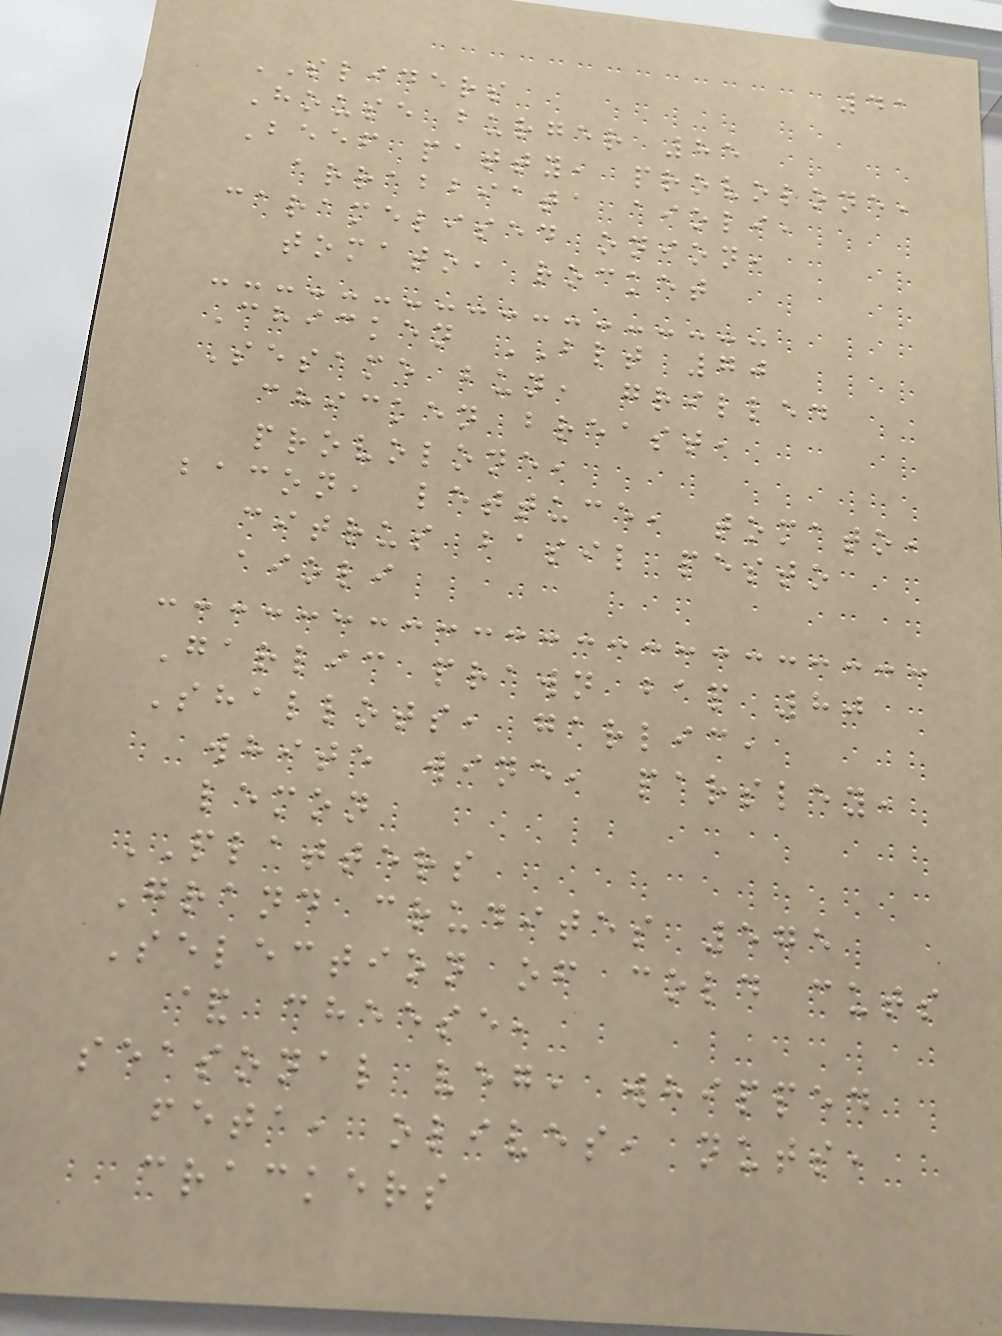41
SLIDERS
House burger 85
Beef patty, provolone,
arrabbiata aioli,
caramelised onion,
tomato, rocket
Chicken BLT 70
Sesame bun, grilled
chicken breast,
provolone,
bacon, lettuce, tomato,
citrus basil pesto
aioli
Garlic prawn bap 80
Shallots, garlic,
white wine, parsley,
lemon
PLATTERS
Grand crudites 575
Selection of cold cuts
& cheese,
seasonal veg, whipped
feta, olives, nuts,
crackers
